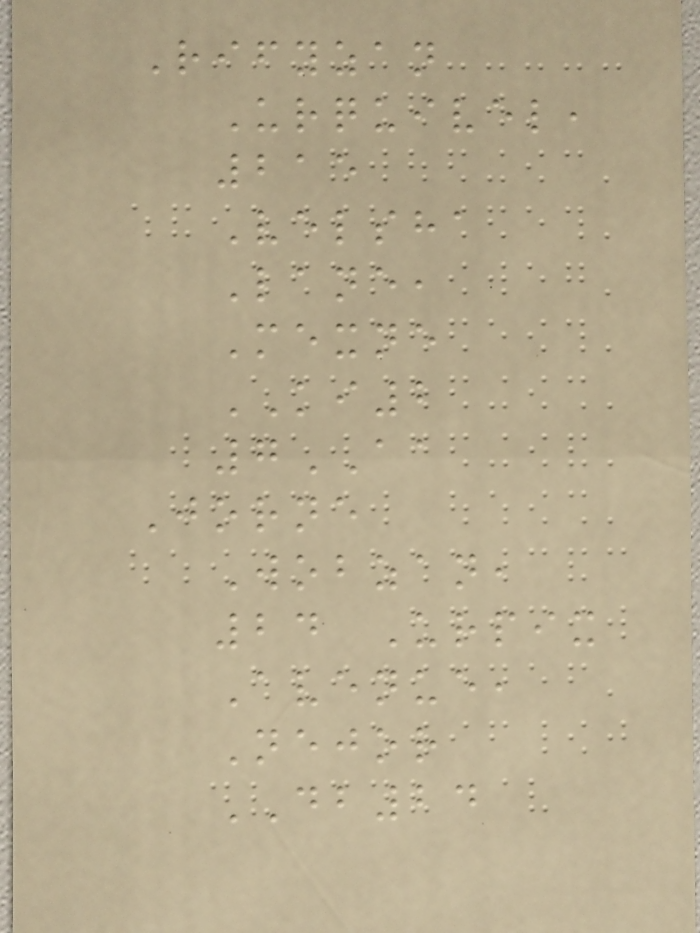Rifyzan
Urquivel,
215
Velsha
Lane,
Mexne
KI2
7AA
Jorne
Wobzan,
24 Urpix
Avenue,
Nejor
DB24
